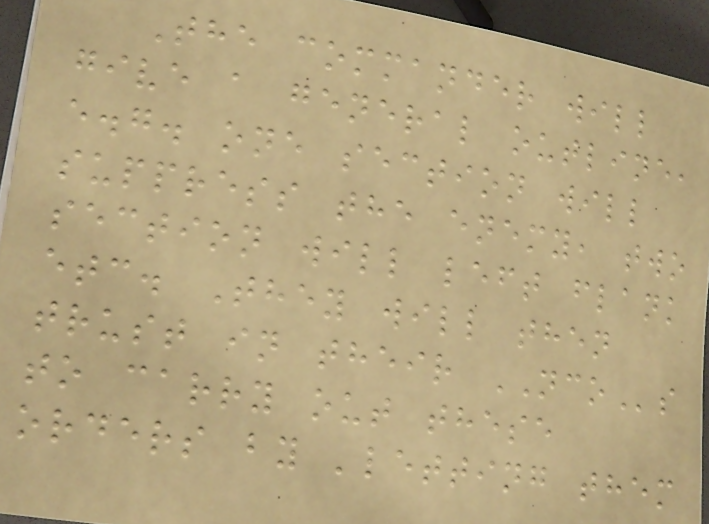The commander will
give a general outline,
e.g. one section will
suppress the enemy, two
section will left flank
etc. They will then
trust in their NCOs
to carry out these
orders by 'letting them
